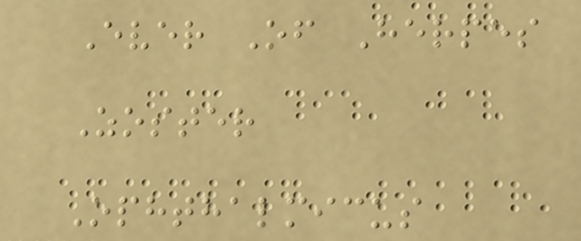Ever Of Herpes
Zoster
Ophthalmicus
